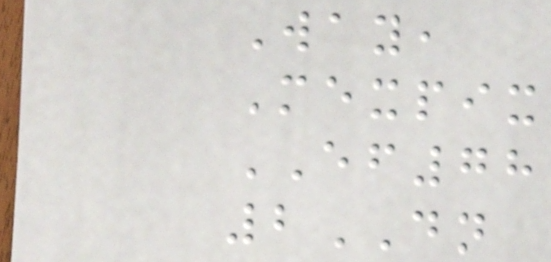Way,
Mexpix
EF78
2DN
